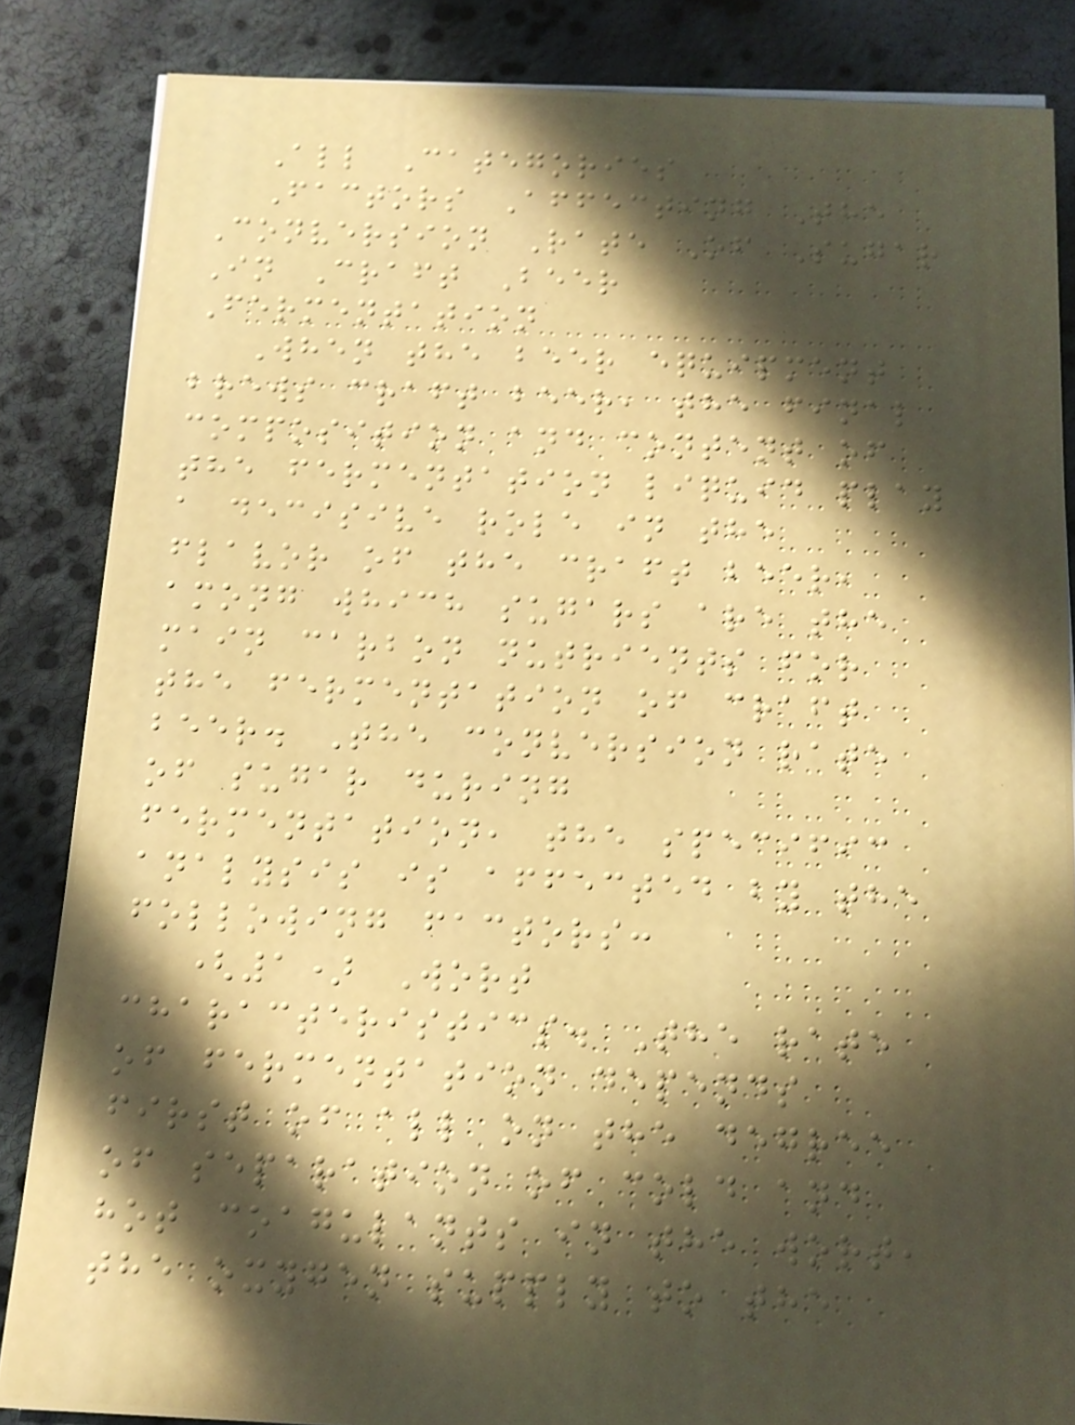All Categories
Factors Affecting The
Conversion Rate Of Sugar
In Craft Beer
Fermentation
When the beer equipment
brews craft beer, the final
composition and content of
the fermentation liquid play
a decisive role in the
flavor of the craft beer,
among which sugars are the
main carbon nutrients for
the fermentation of craft
beer. The conversion rate
of sugar during
fermentation, the specific
analysis is affected by the
following factors:
(1) Wort
characteristics. The rate
of fermentation depends
first of all on the degree
of separation of cold and
hot coagulants in the wort,
the oxygen supply to the
